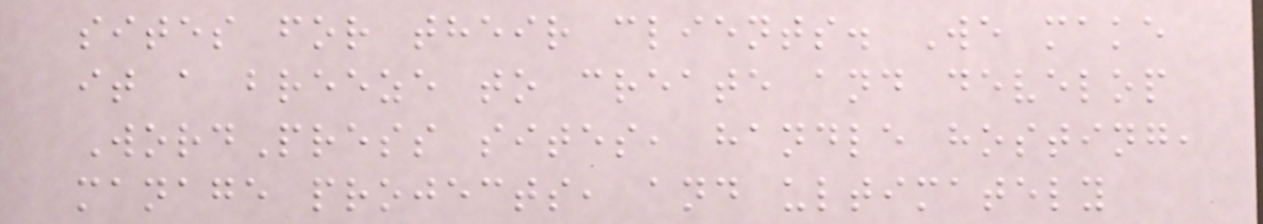sites for their clients. We make
it a breeze to create and develop
WordPress sites, handle hosting,
manage projects, and ultimately
